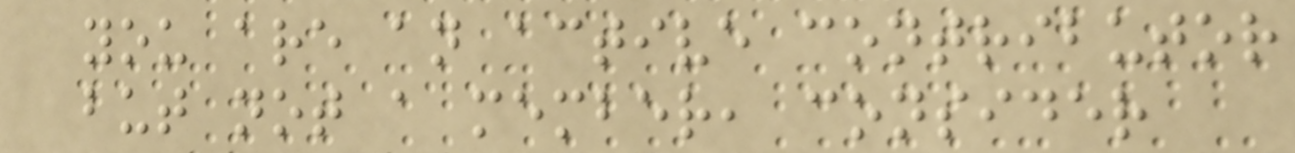you are an active contributor
but not a member, consider
